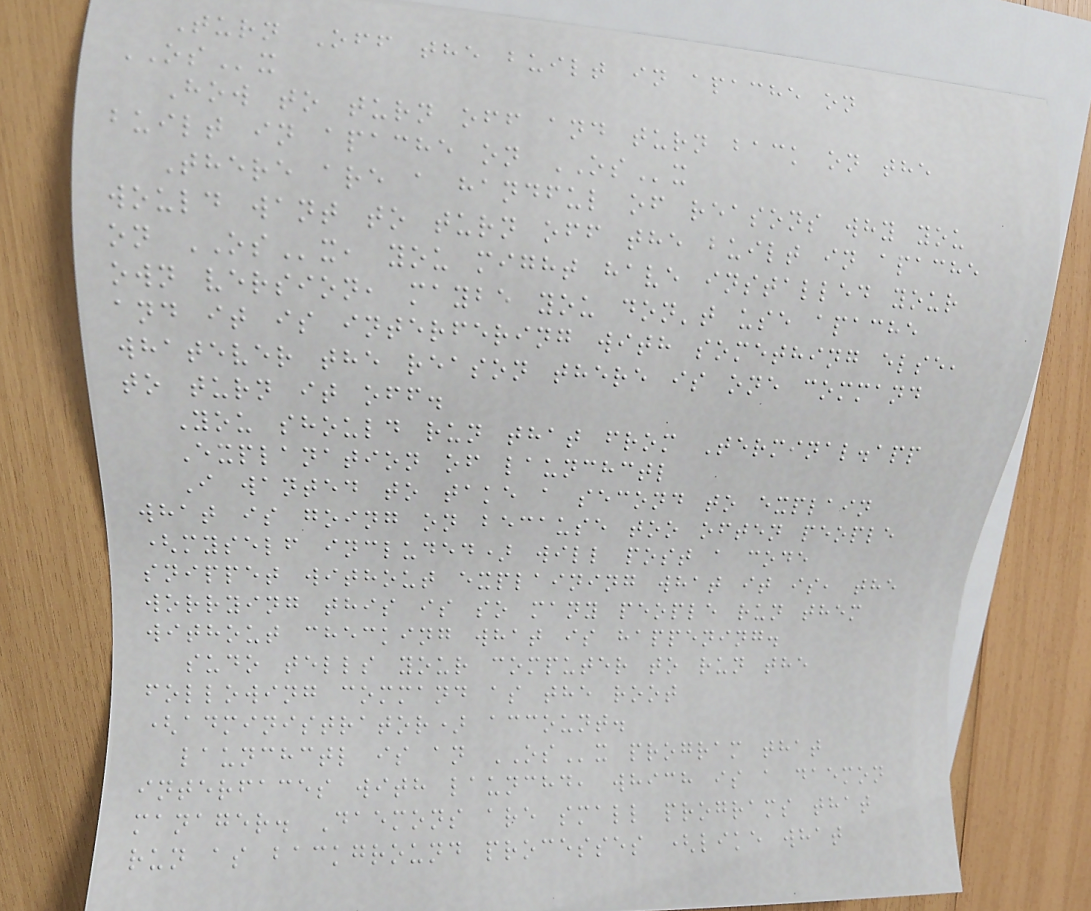Turn Off the built in apache on
OSx
How to turn off and turn back on the
built in apache on OSx
There are a handful of reasons why you
would want to turn off the built in apache
on OSx, you might have installed your
own version, maybe you don't use apache
and it is interfering with something else,
whatever the reason there is one command
to turn it off.
You should run that from Terminal.app
Explanation of launchctl
I wanted to take a second to explain
what is going on because too often people
(myself included) will post a code
snippet without explaining what it is, the
worrying this is so many people run them
without checking what is happening.
sudo tells your computer to run the
following command as the root
(administrator) account.
launchctl is an OSx program that
interfaces with launchd, which is a daemon
manager. Daemons are small programs that
run as background processes (like what
